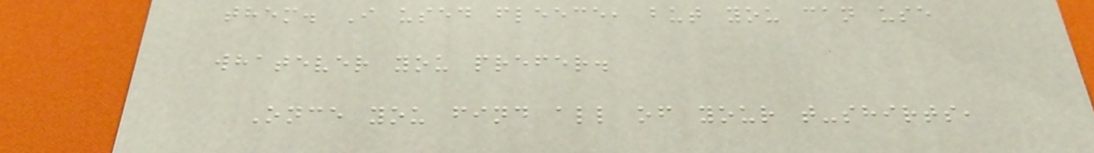them. I used fleece, but you can use
whatever you prefer.
Once you find all of your t-shirts,
